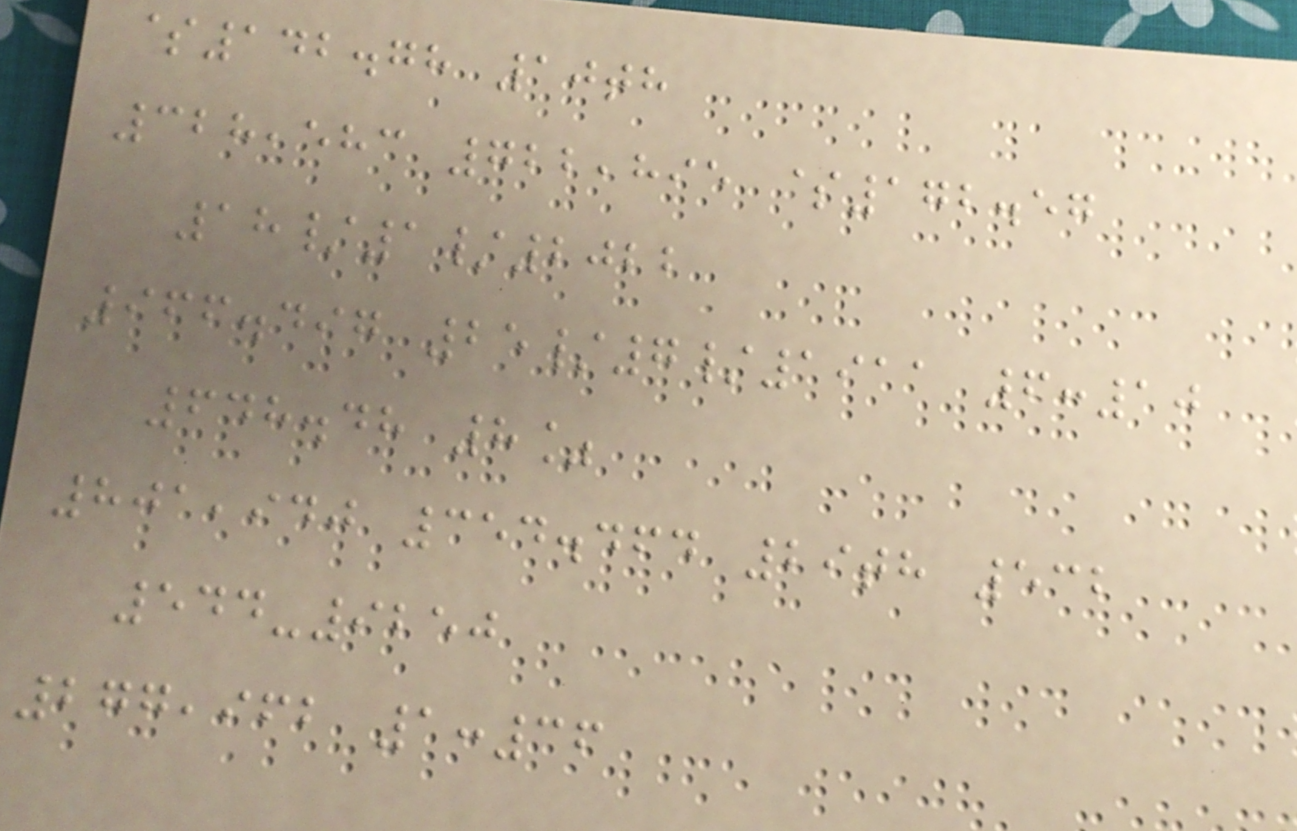$142.78 10th
328,583 722,895 $172.57
18/1/2022
966.497 25/7/1911 6:10
648.48 8%
801,940 354.464 29th 532
544-9250
277,962 1:36
